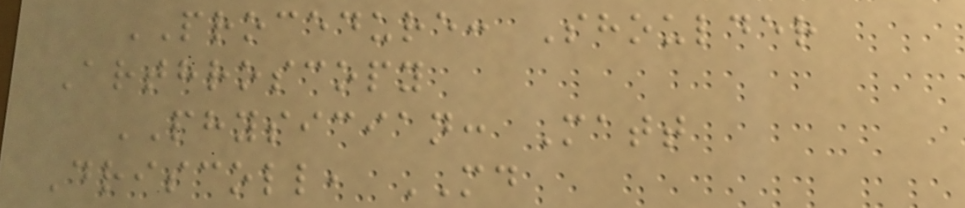PROCEDURE: Shoulder
Arthroscopy
PHYSICIAN: Matt
Driscoll, MD
